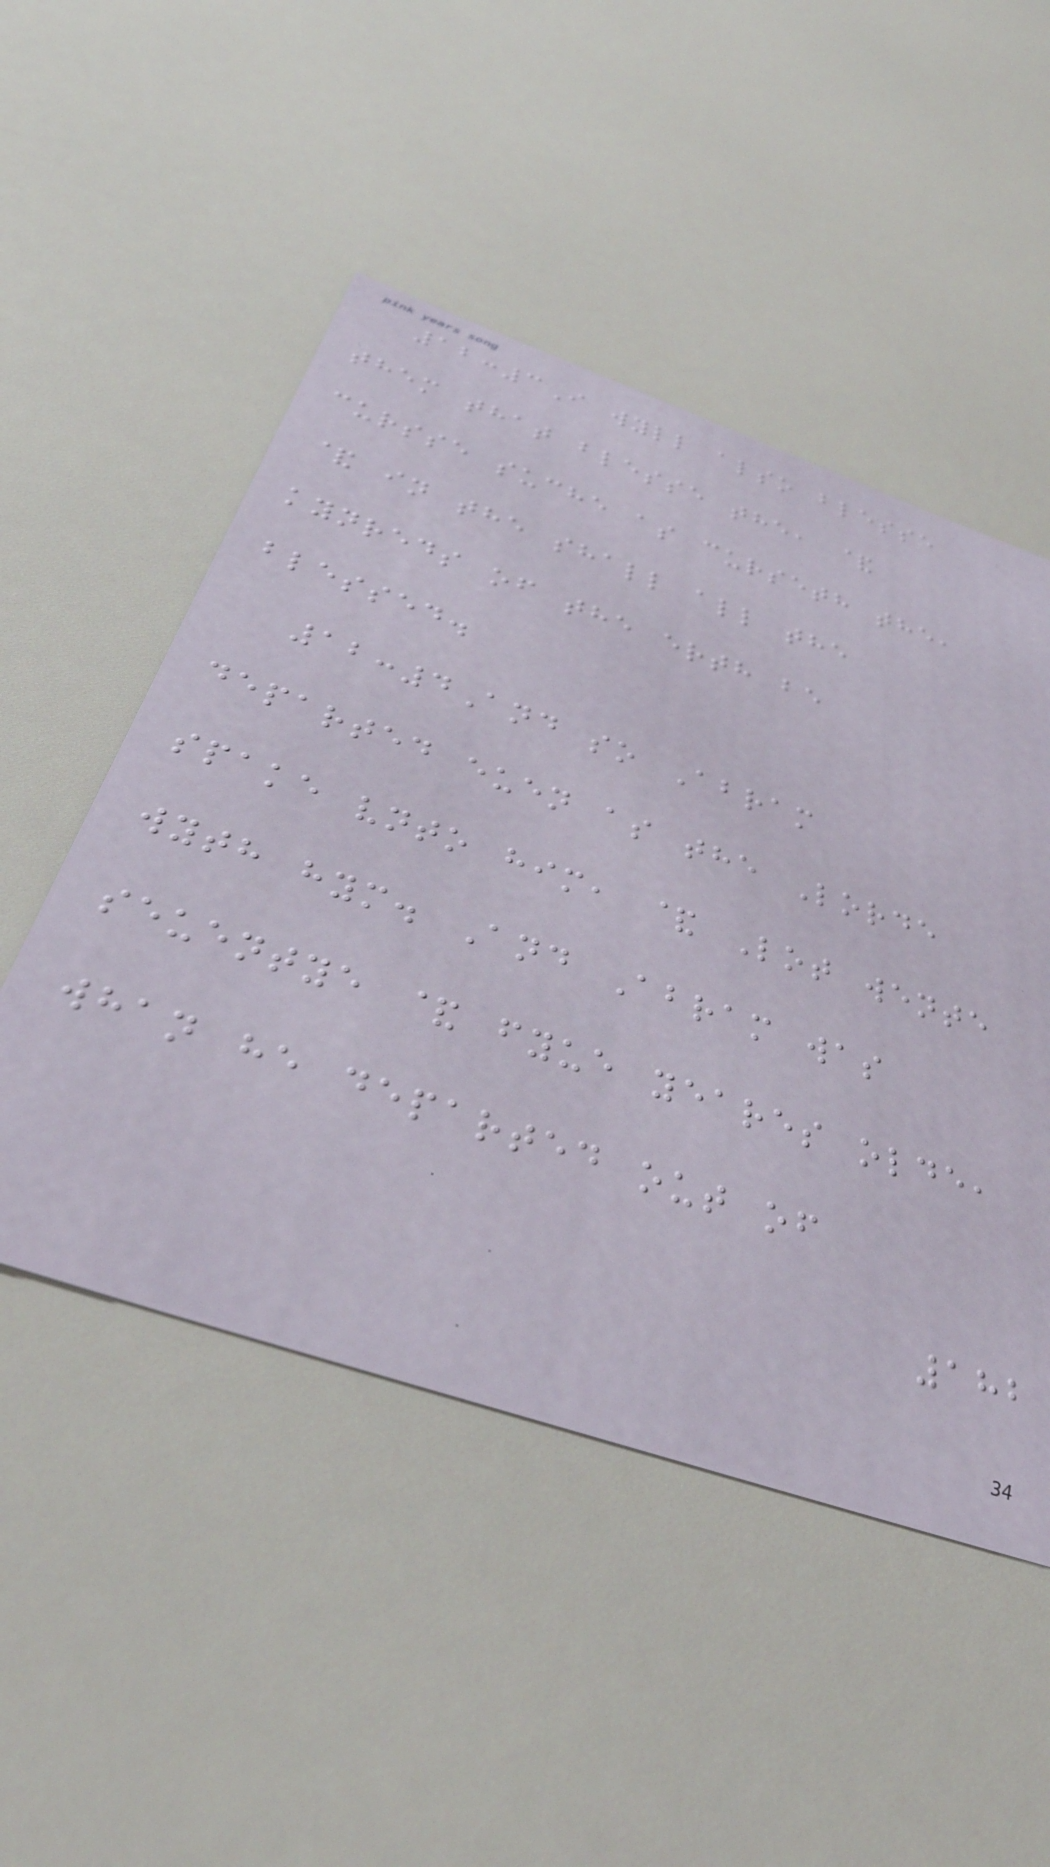12:3I wyll also blesse
them that blesse the, &
cursse suche as curseth the,
& in the shall all the
kynreds of the erth be
blessed.
12:4And so Abram
departed euen as the Lorde
spake vnto him, & Lot wente
wyth hym. And Abram was
seuentye & fyue yeares olde,
whan he departed out of
182
